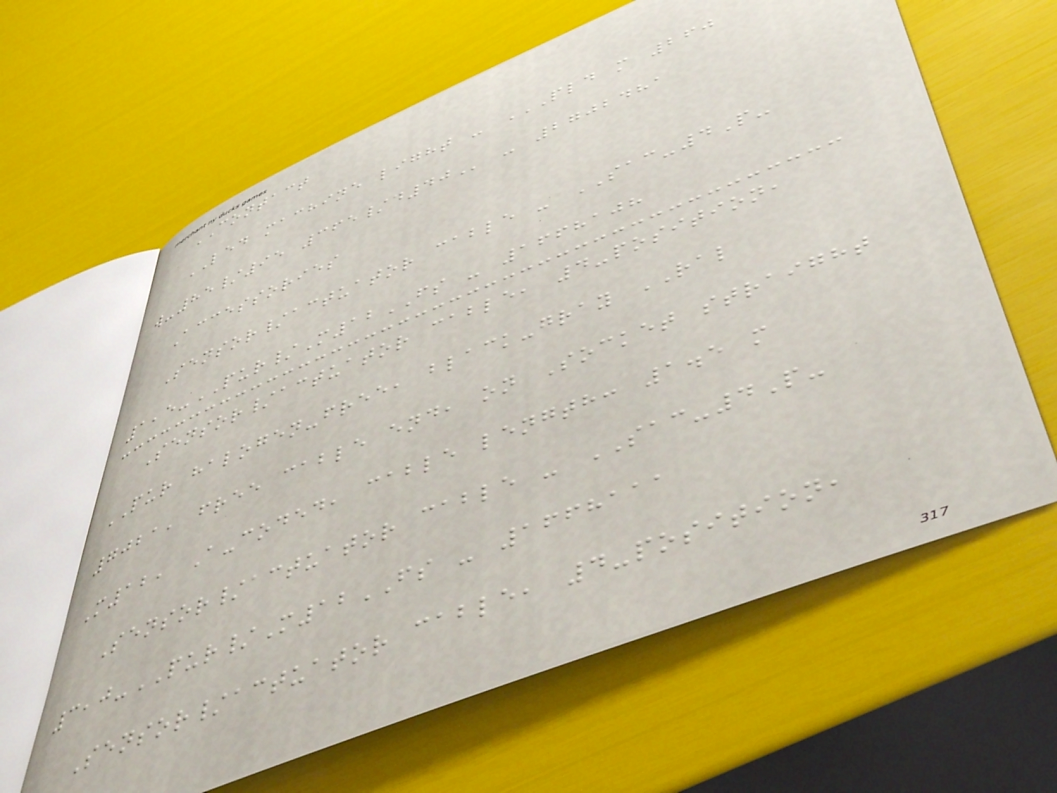CONTACT
LED machine light - PLD M 260
W-85/95 365/D40 - 2702481
Accessories
Sensor/actuator cable - SAC-4P-
1,5-PUR/M12FS - 1668108
Sensor/actuator cable, 4-position,
PUR halogen-free, black-gray RAL
7021, free cable end, on Socket straight
M12, A-coded, cable length: 1.5 m
Sensor/actuator cable - SAC-4P-
3,0-PUR/M12FS - 1668111
Sensor/actuator cable, 4-position,
